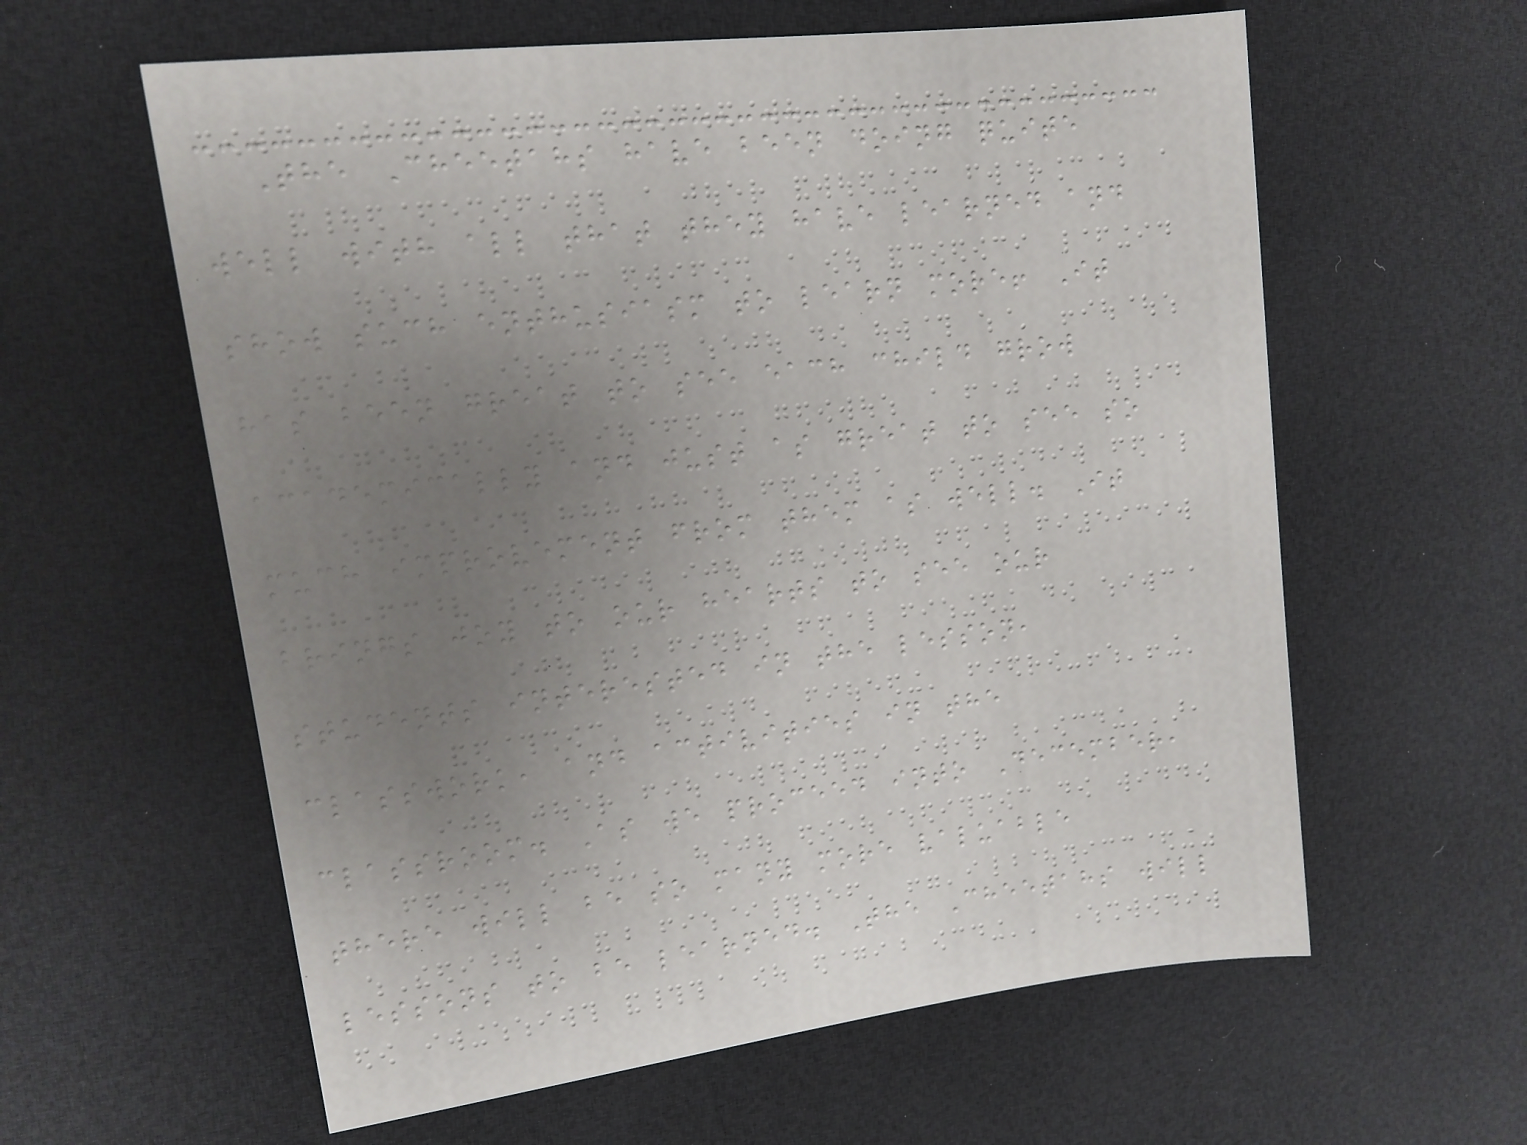The Cheetahs have been doing quite
well with all that they have learned and
show such enthusiasm to learn more! It
has been great to see each child grow
academically and just as great to see so
much improvement from them as well. It
brings joy to our hearts to see our
students interested in the lesson,
classwork, and activities in the
classroom. As we proceed into December,
there will be so many more valuable
lessons to be learned. The Cheetahs will
